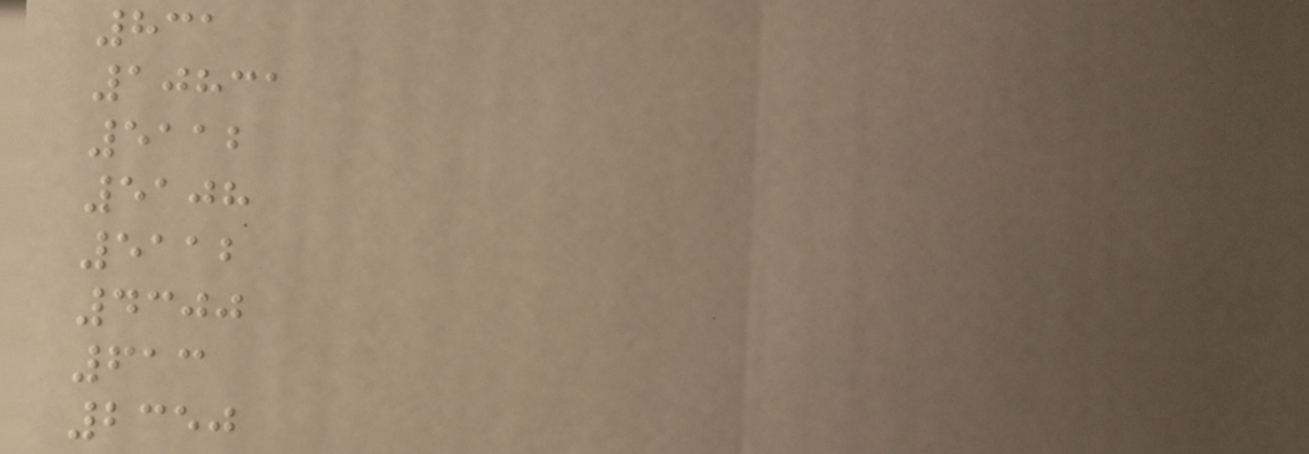831
10831
5112
5108
5112
4300
613
2350
